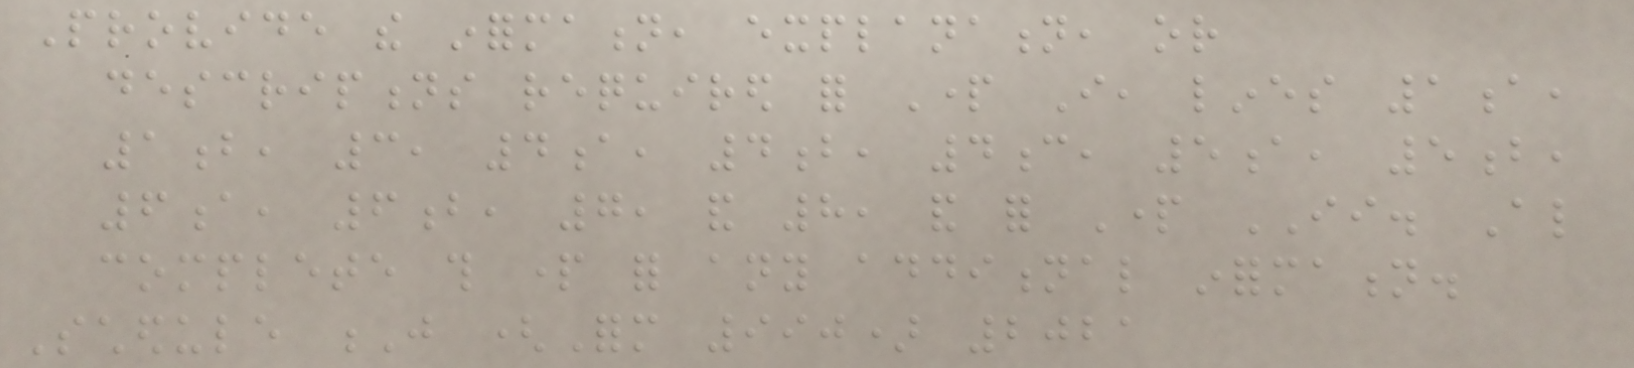Provide the information, explanation, or
descriptions required for Part I, lines 1a,
1b, 3, 4a, 4b, 4c, 5a, 5b,
6a, 6b, 7, and 8, and for Part II. Also
complete this part for any additional information.
Schedule J (Form 990) 2021
